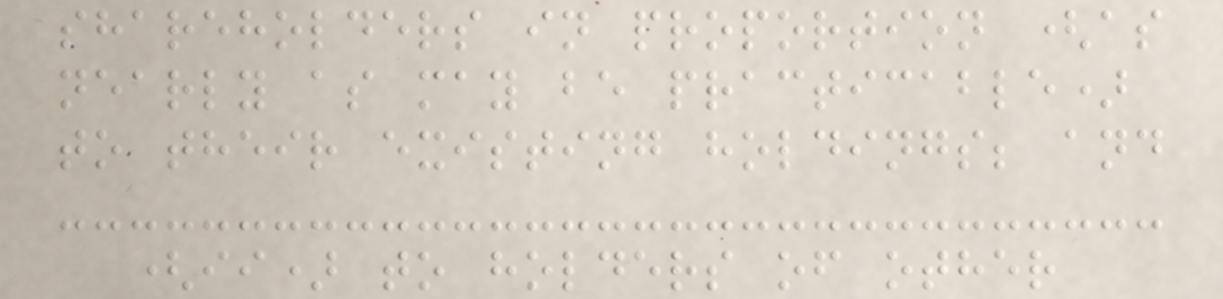shareholders in proportion (as
nearly as may be practicable)
to their existing holdings; and
(ii) to holders of other
